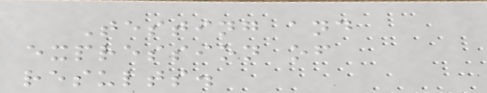Testing and
expression of
results.
